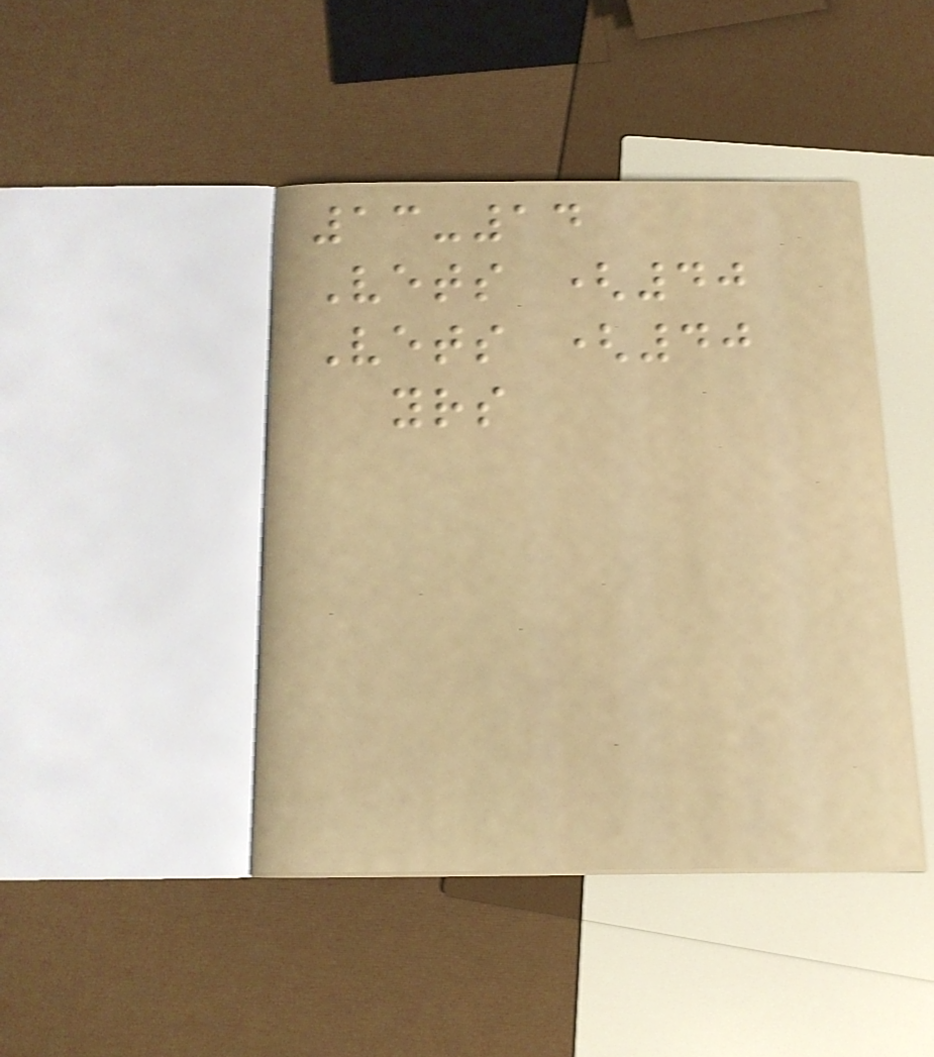13-14
Vets (40
Vets (40
yrs
